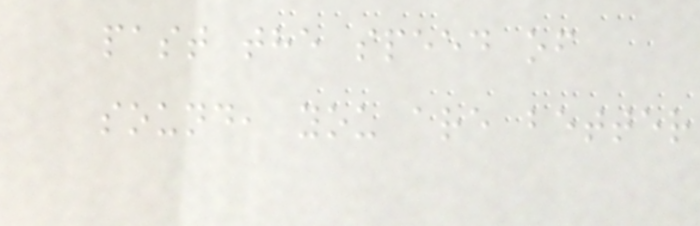past the speed of
sound, you are better
